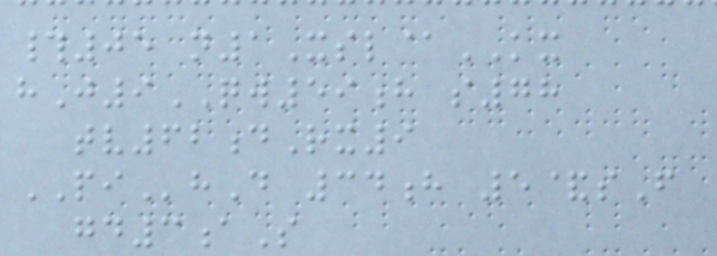#05 n1Xsl@KX
hJ9QW59h s78
tv62dRx9
PIhD 34h 5&sF
gd3aS
